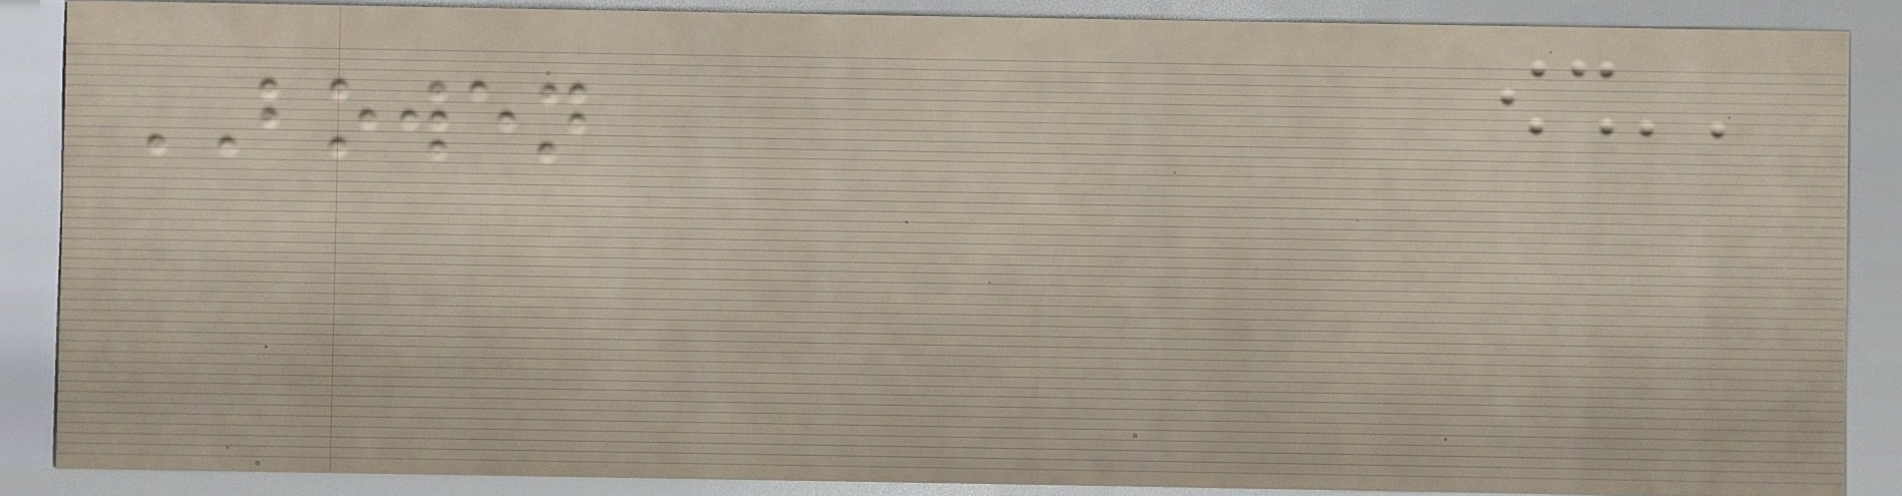BOWEN
